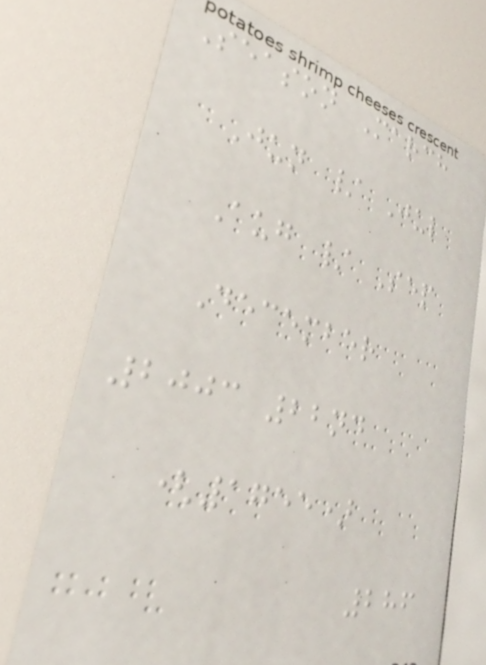Season March
Jun / Jul
Aug / Sep
December
2003 22nd
(1755)
286
